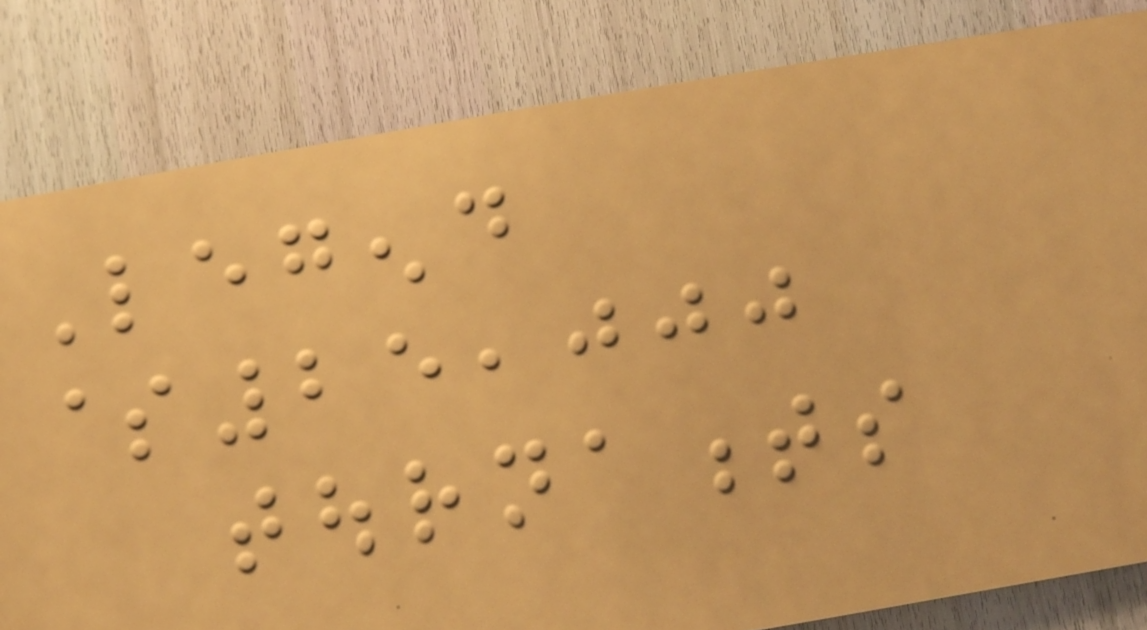Legend
$25,000
tournaments
